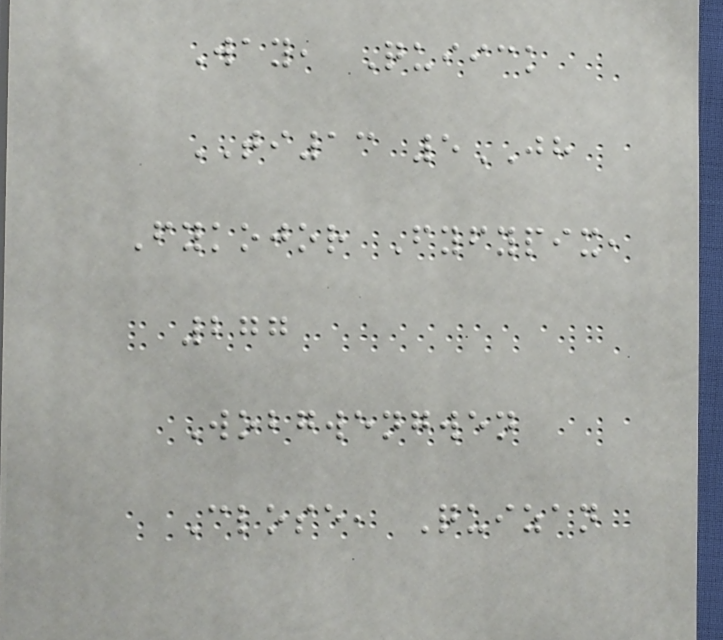Way, Quiick
TI13 5JH
Fykojor Fyfypix,
277
Wobgwengwen
Close, Quizan
